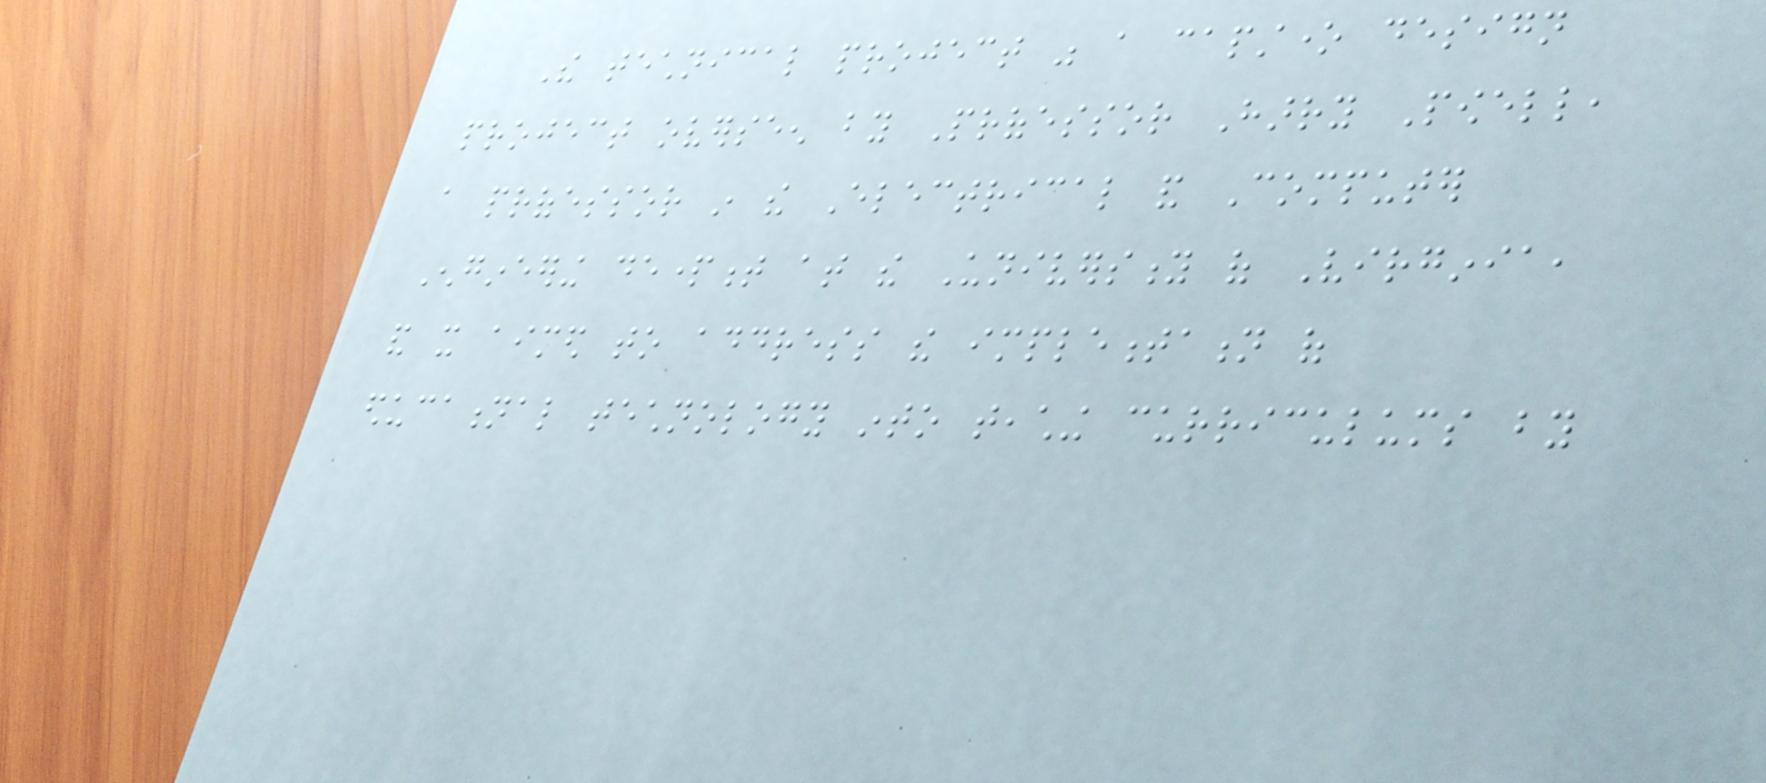The technical project was a capstone design
project overseen by Professor Harry Powell,
a professor in the Electrical and Computer
Engineering department at the University of Virginia,
and it aimed to address the implementation of
educational technology into teaching curriculums by
